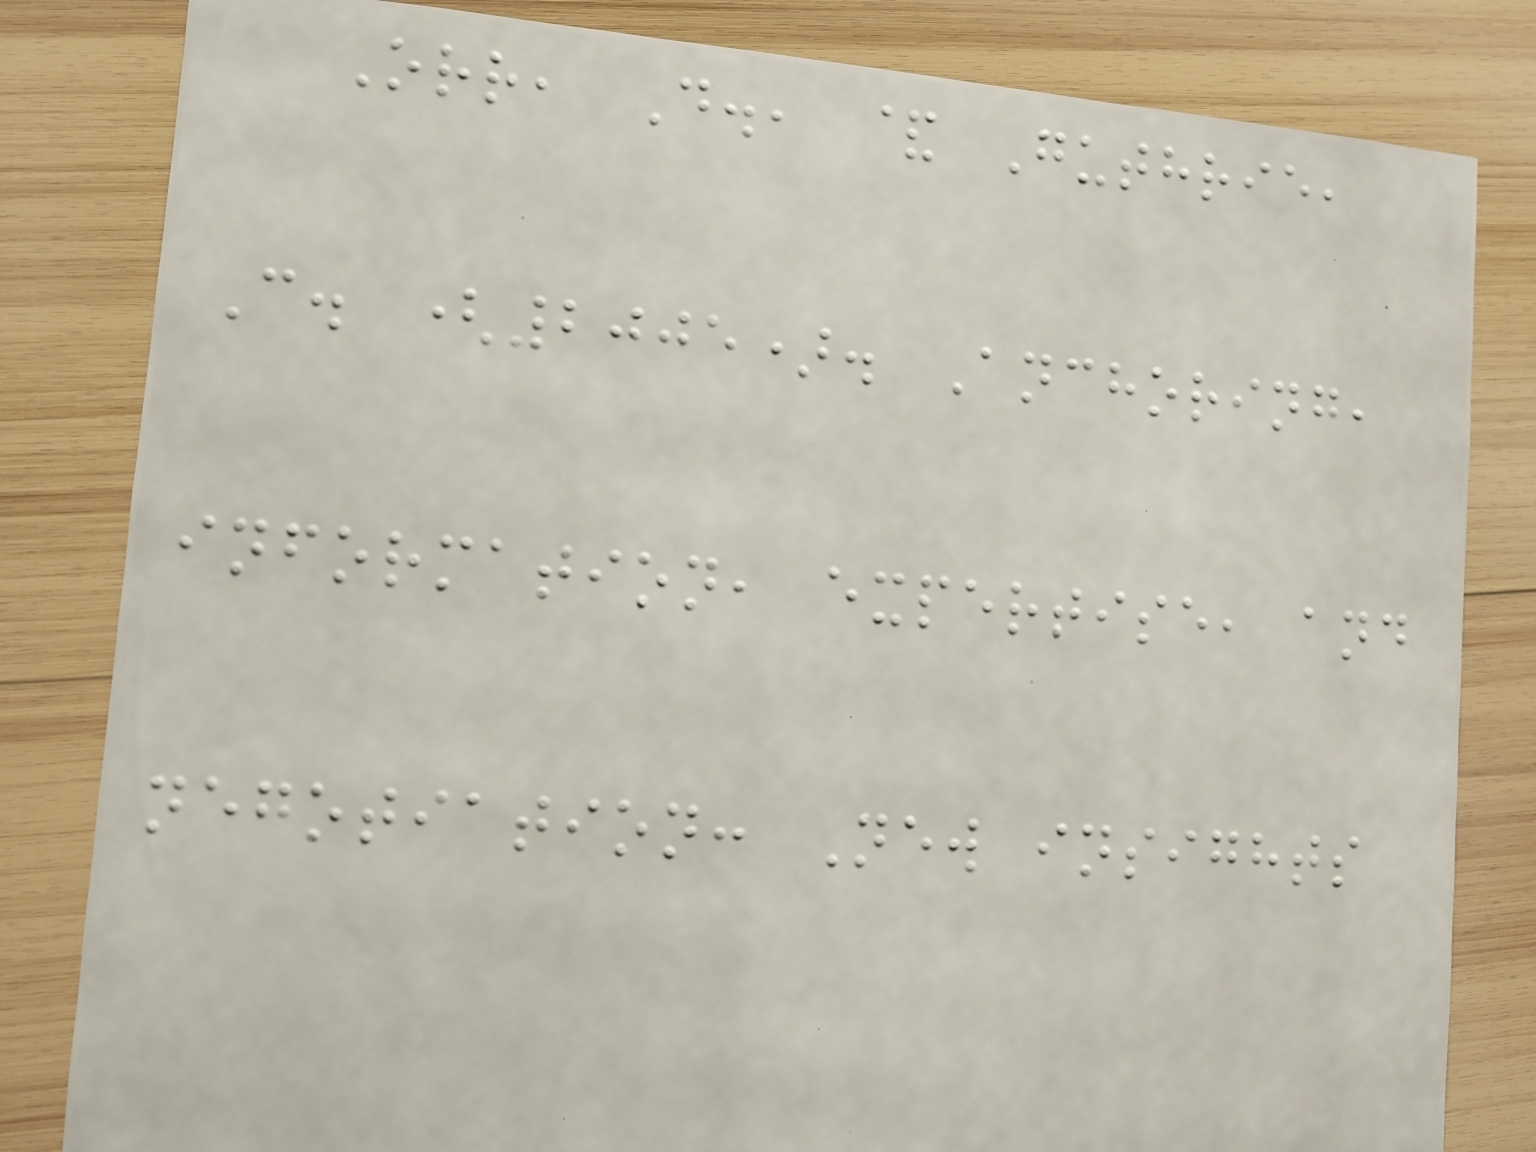Orr, D., & Guthrie,
C. (2005). Anchoring,
information, expertise, and
negotiation: New insights
